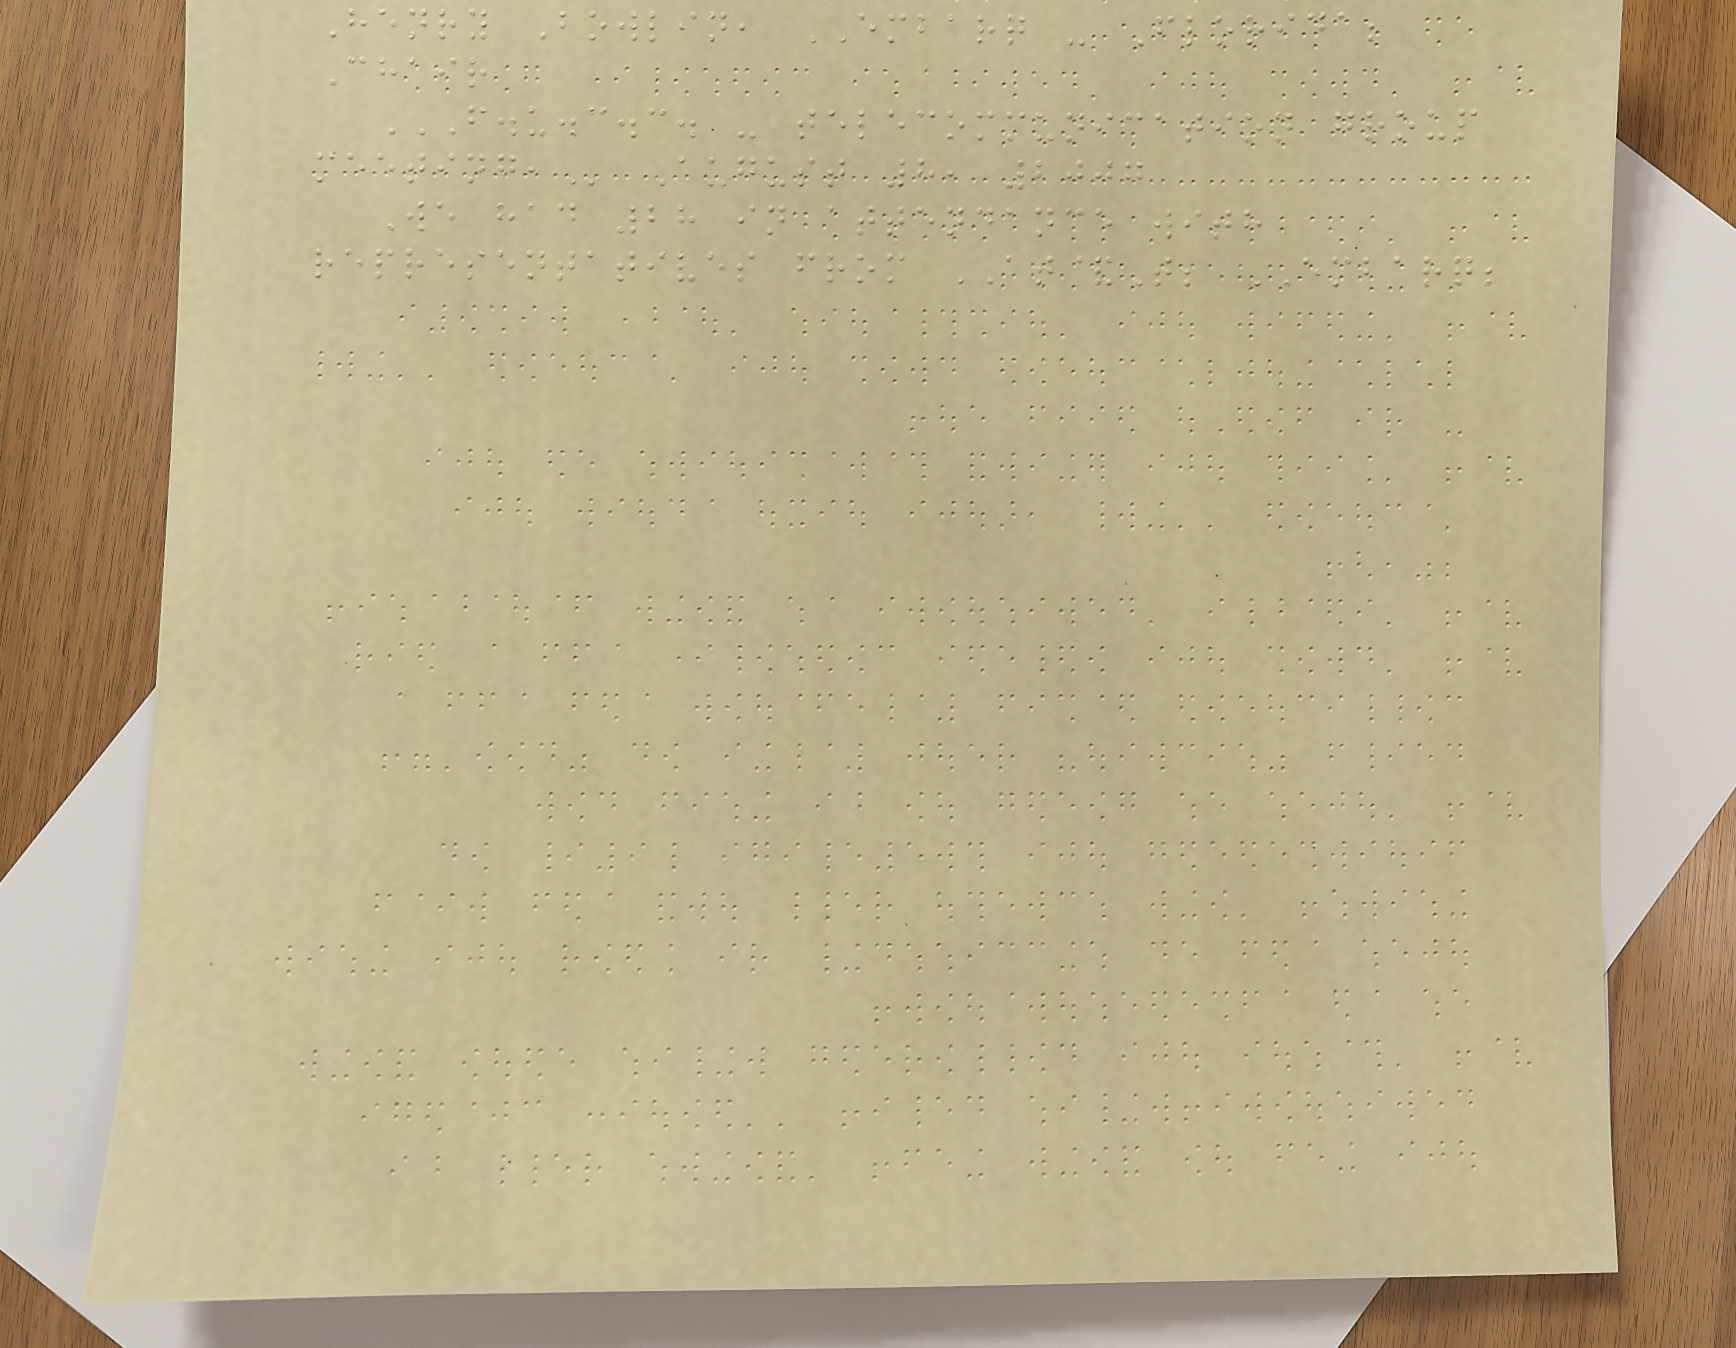Henry Bowlin, EMBARQ - Florida;
Chair
F.U.C.C. - TELECOMMUNICATION GROUP
MEETING, August 8, 2007
We had 28 in attendance with
representatives from AT&T; EMBARQ;
